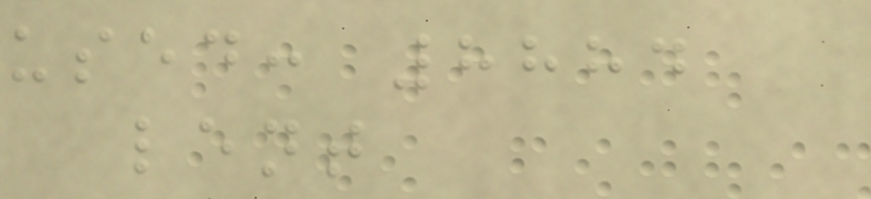used: 8884
lent
